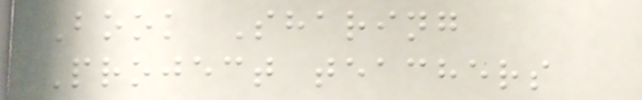Book Sharing
Project teachers
